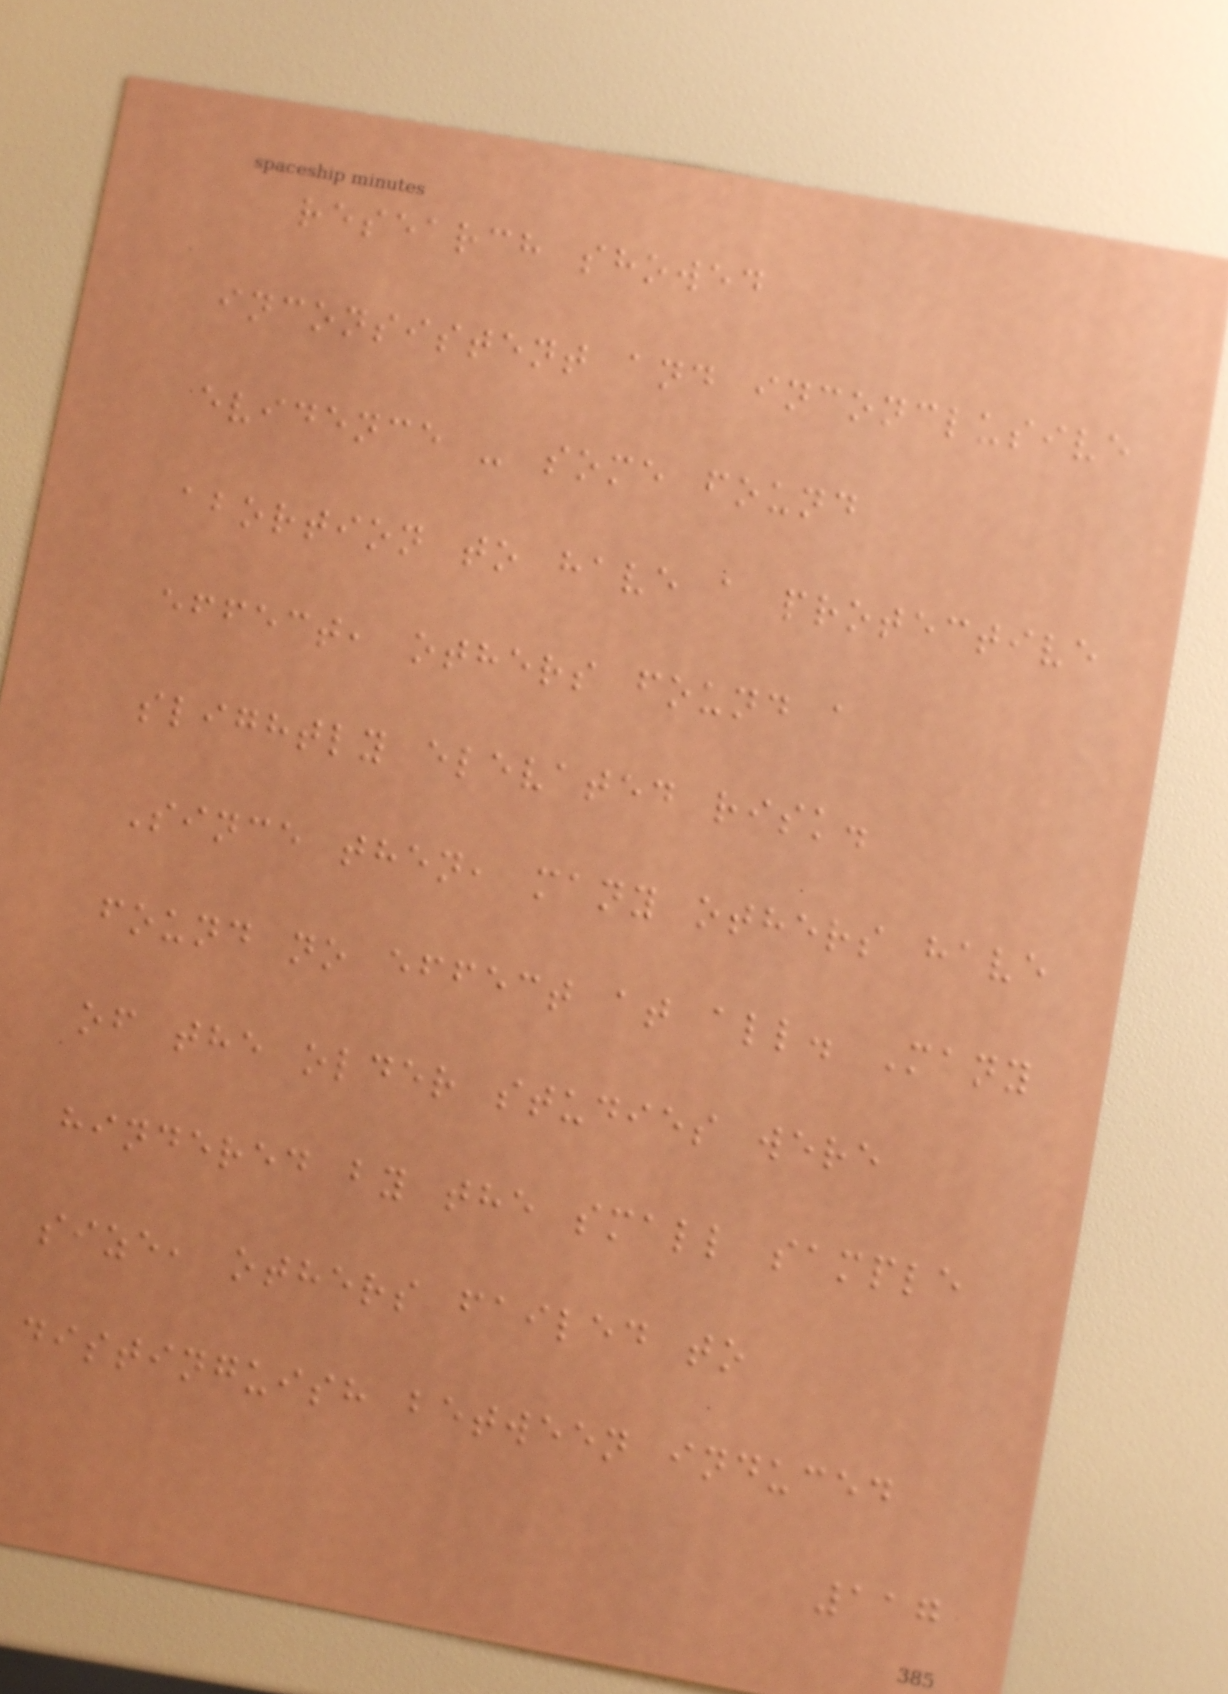research showed
inconsistent and inconclusive
evidence - some found
abortion to have a protective
effect, others found a
slightly elevated risk.
Since then, many others have
found no effect at all. Many
of the older studies were
hindered by the small sample
size, others failed to
distinguish between induced
117
